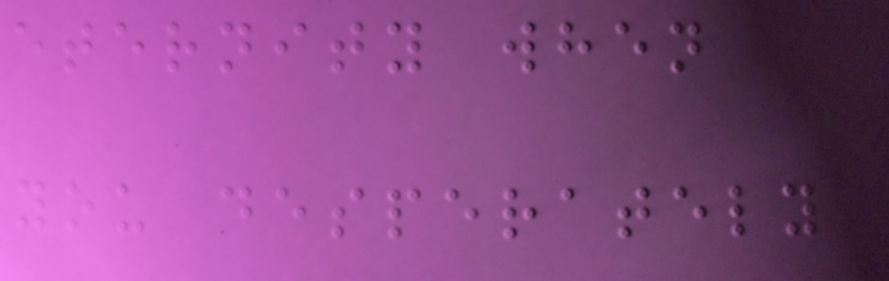eternity when
you desperately
